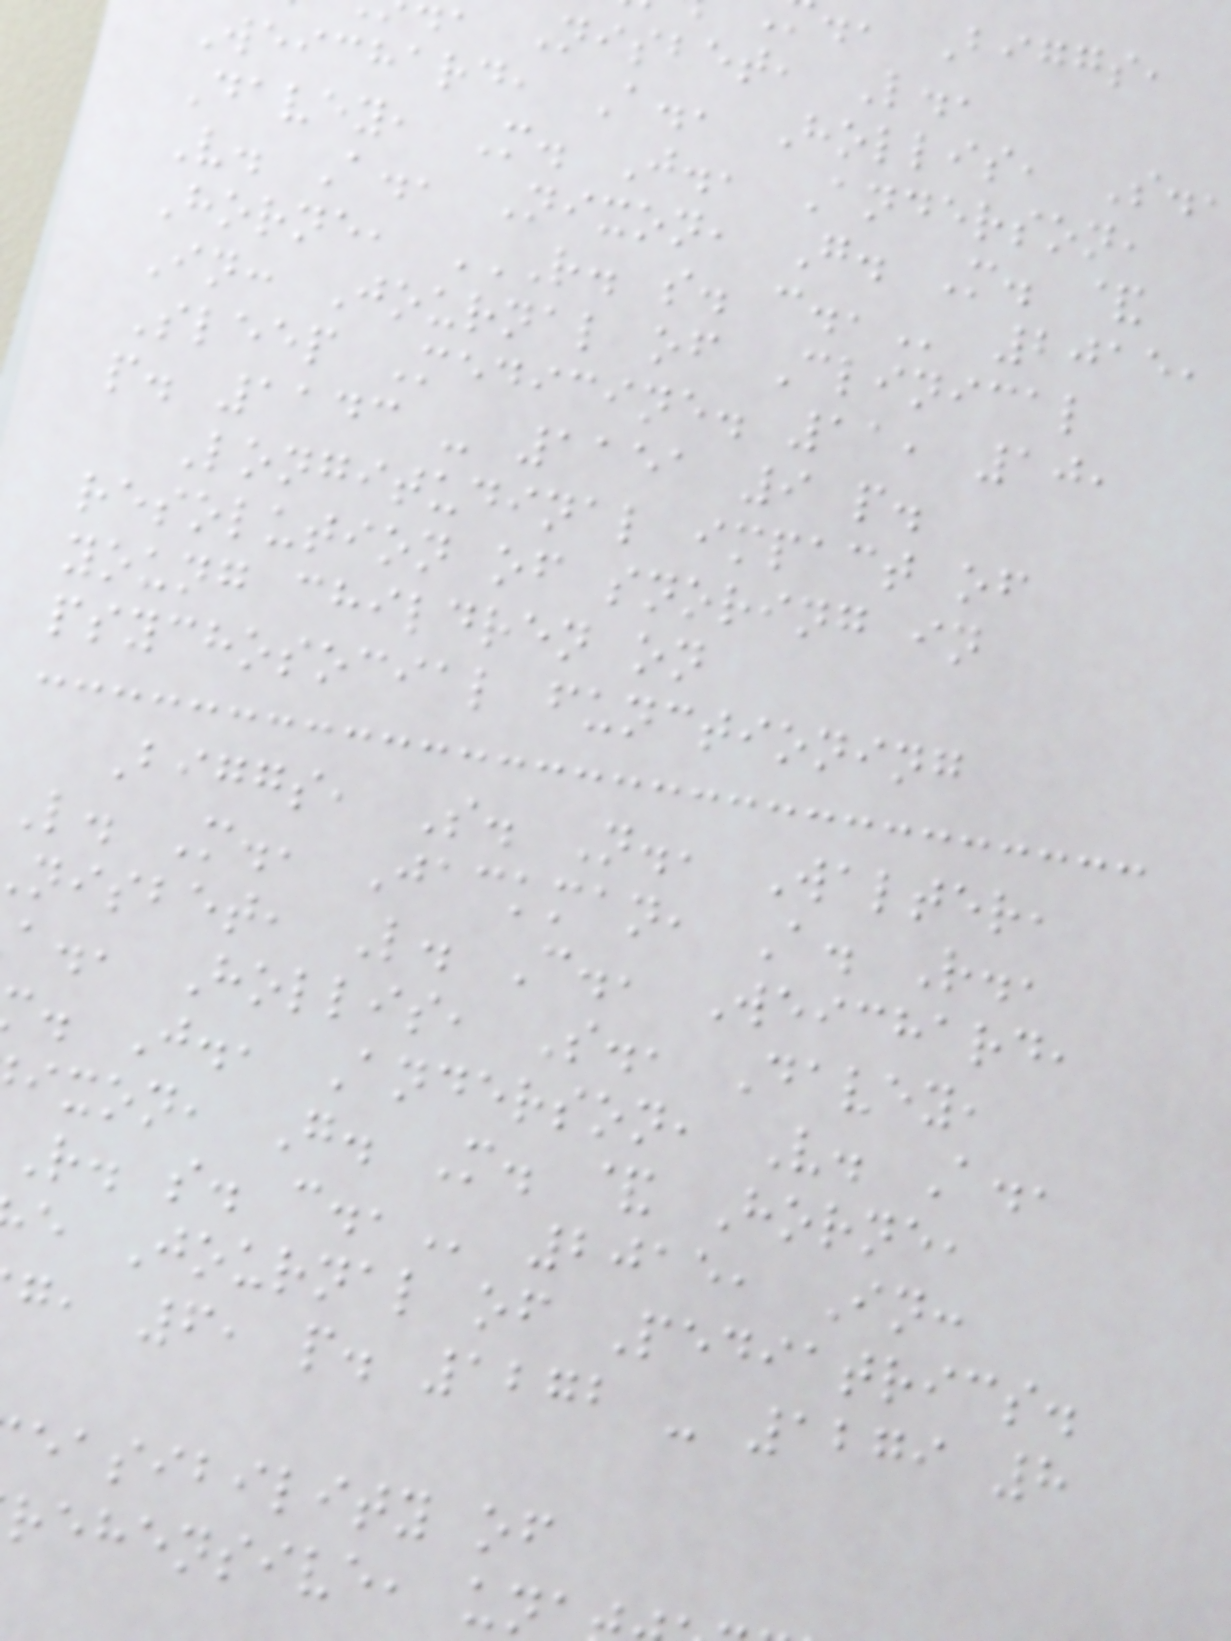., Biggs,
Nisbet, L.,
Weichard, A., Hollis, S.
Davey, M. J., Anderson,
V. A., Nixon, G. M. &
Horne, R. S. C., 2015,
In: Journal of Clinical
Sleep Medicine. 11, 10,
p. 1143 - 1151 9 p.
Longitudinal impact of
resolution of snoring in
young children on
psychosocial functioning
Biggs, S. N., Walter,
L. M., Jackman, A. R.,
nisbet, L. C., Weichard,
a., Hollis, S., Davey,
. J., Anderson, V. A.,
ixon, G. M. & Horne,
e Journal of Pediatrics.
g, 6, p. 1272 - 1279 8
easibility of
rehensive, un
